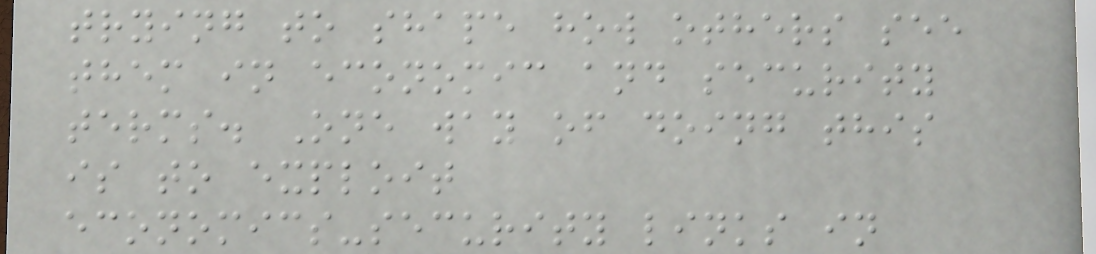trying to shape how others see
them in economic and security
terms. One way of doing this
is to exploit
economics-security links in
